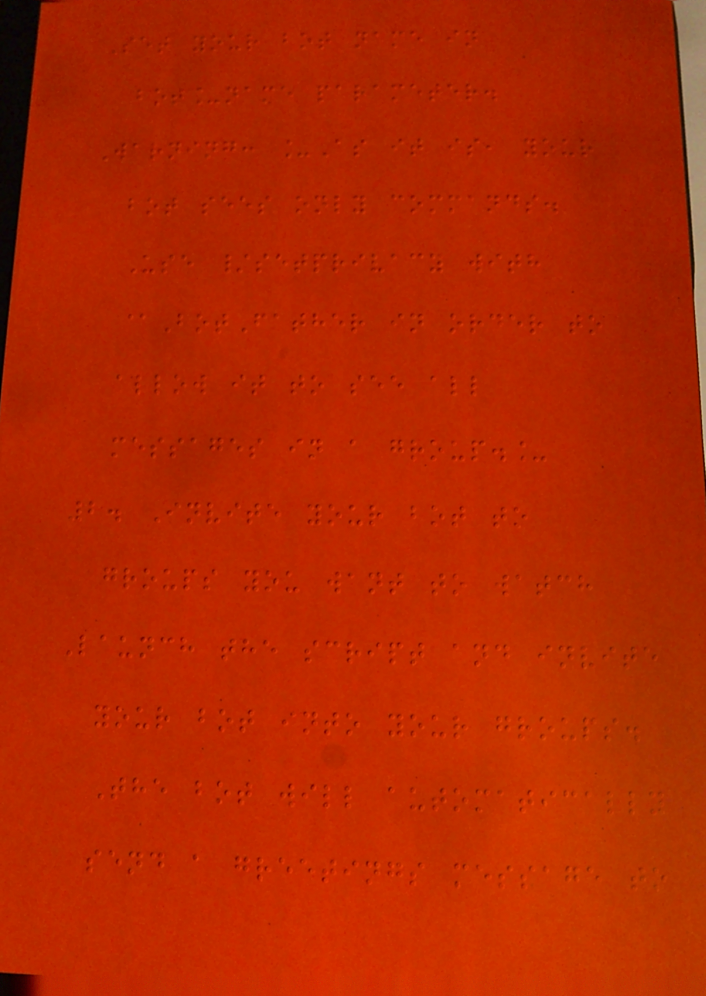Set your bot name in
bot_name parameter.
Warning: _As it is, your
bot sees only commands.
Use /setprivacy with
@BotFather in order to
allow it to see all
messages in a group._
2. Invite your bot to
groups you want to watch
Launch the script and invite
your bot into your groups.
The bot will automatically
send a greetings message to
